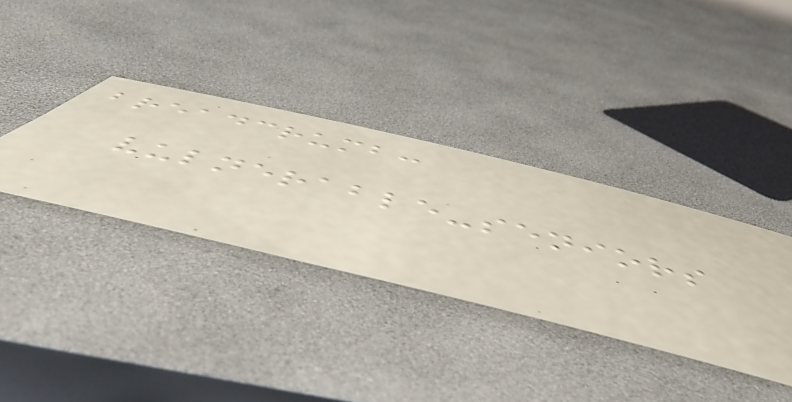breadcrumb:
vulnerable-seniors
